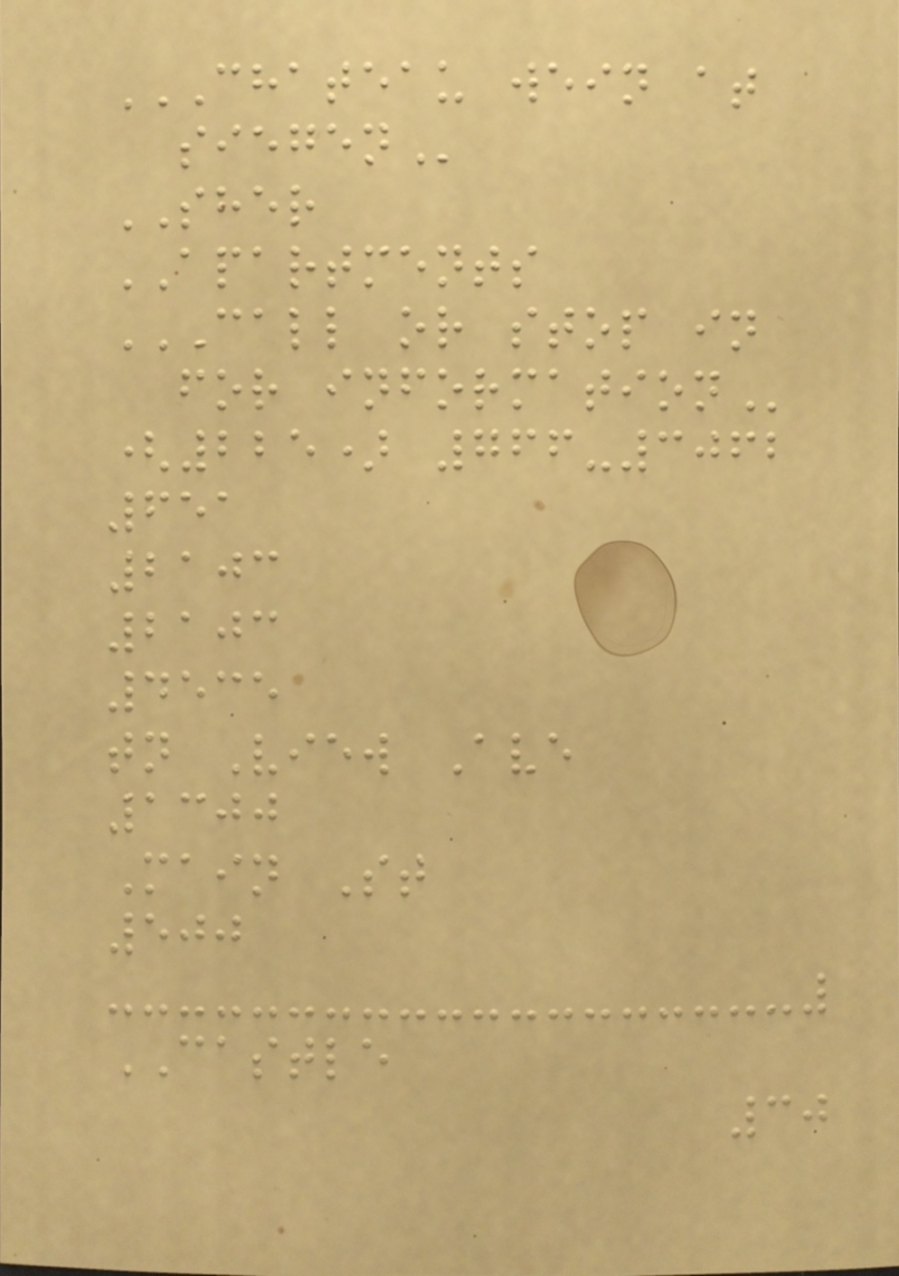CHATEAU WEIN AT
SIEGEN
SHER
APARTMENTS
CALL OR STOP IN
FOR INFORMATION
(225) 766-3062
651
2103
2103
4535
tn View Ave
1300
Main St
500
CASTLE
30
